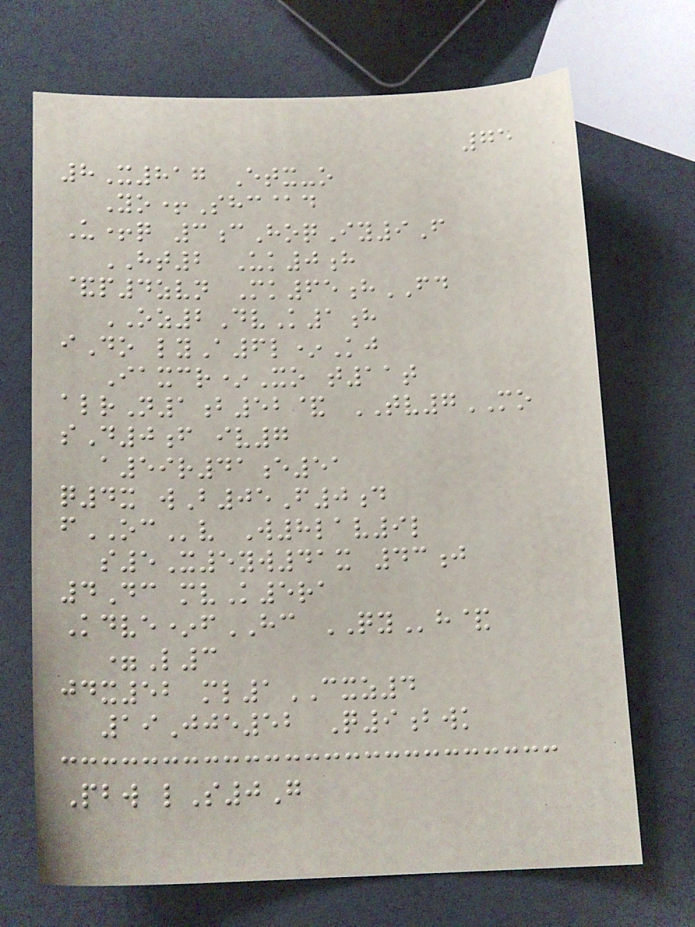75
8X817 Etx-o
Yo+Shc@d
U+q 3cHoqIy9F
HT2 Uk0h
&p4zvn Mk65hFD
OZ2DvK1h
iDo lyA6l*Kj
Iaxcr*Xo t11t
alrN1b52& TV7MO
sD0f iv7
a59r41e51
q4x wB05F0d
fOCv W8lav9l
s5X5yw41x 43j
4Dc mvK5ra
Kdve*fHC QYh&
=L3
jdx52 ml1CXZ4
19Jje52 Q9bwk
Pbw lS0G
